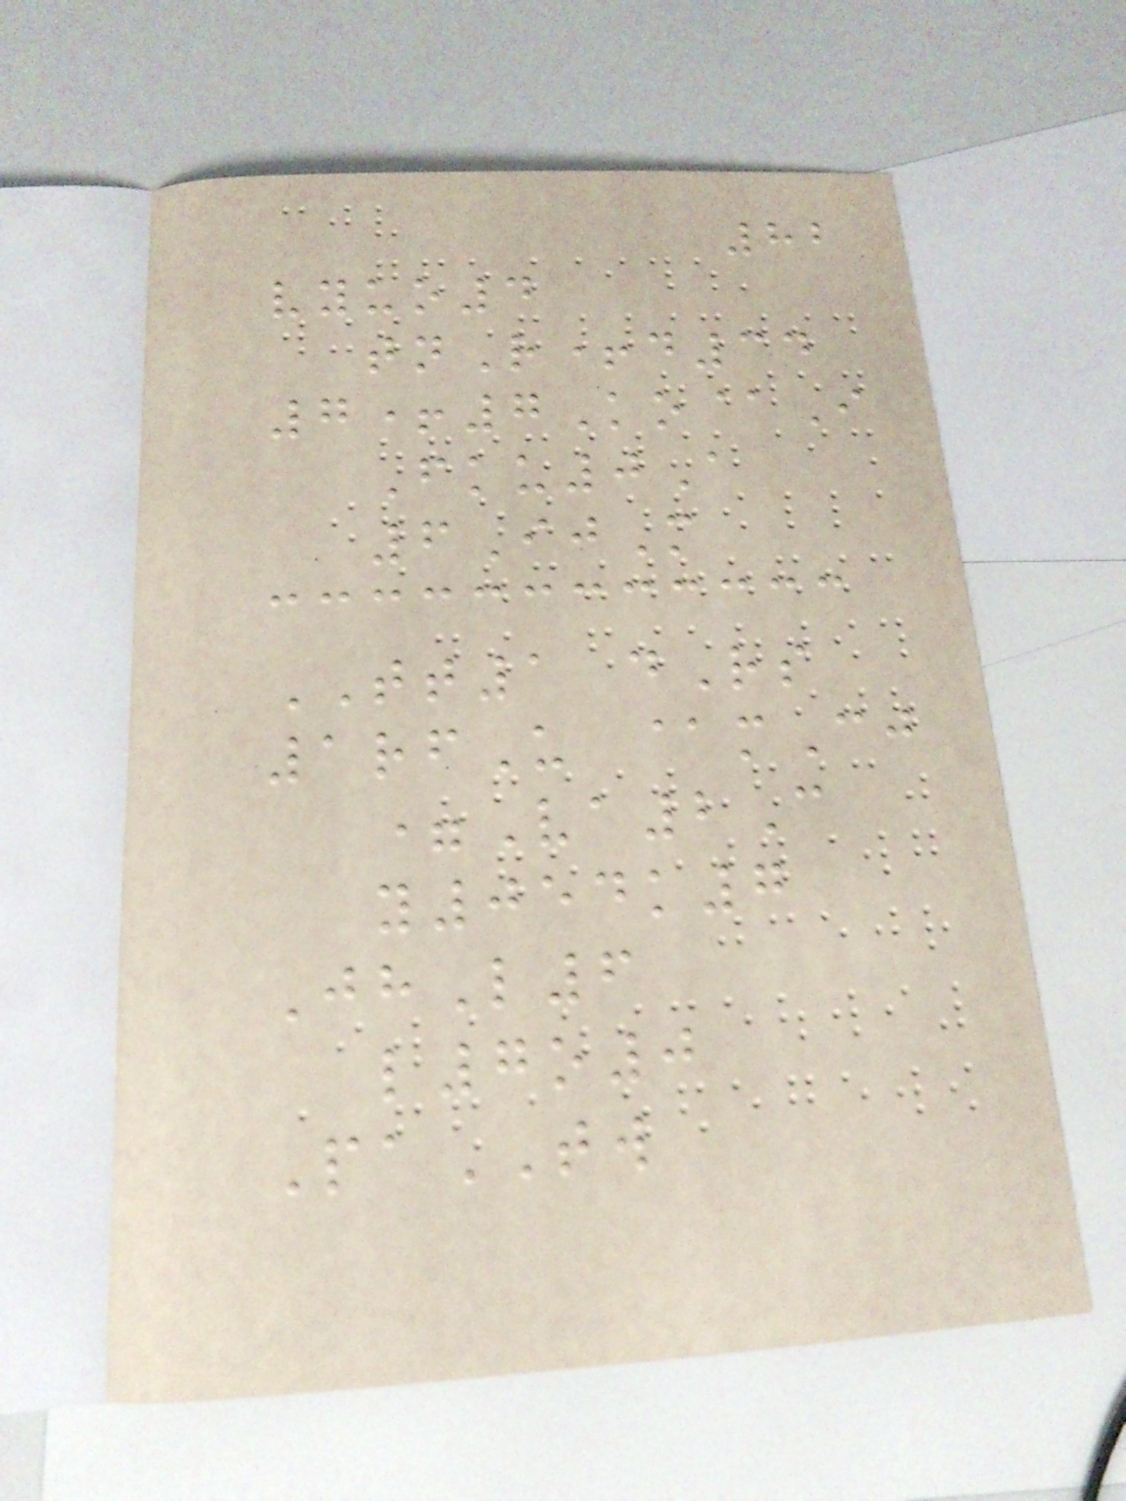82
vyuo4
tnR+d34
7+7Ko@I
Fku0A
6IjM
TT1 dRs
1rfU @mCj
=Va2C
y054k7
JhL6
l7o0
PaTW
